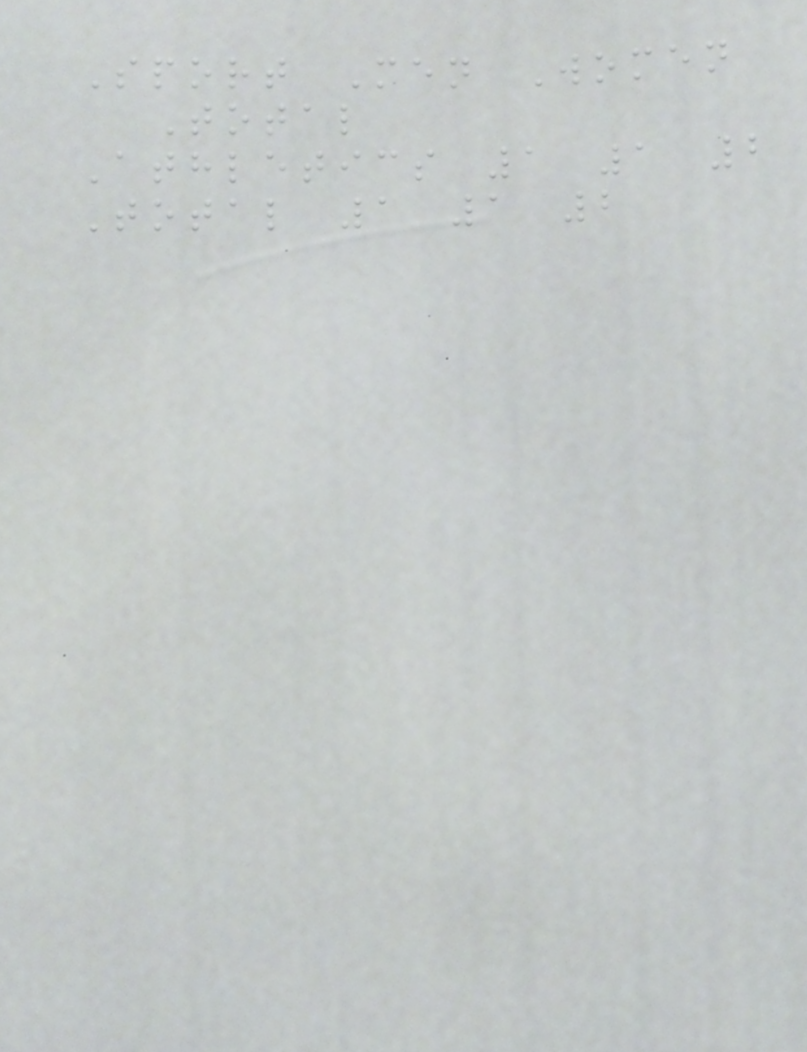Sport Men Women
Total
Athletics 1 1 2
Total 1 1 2
